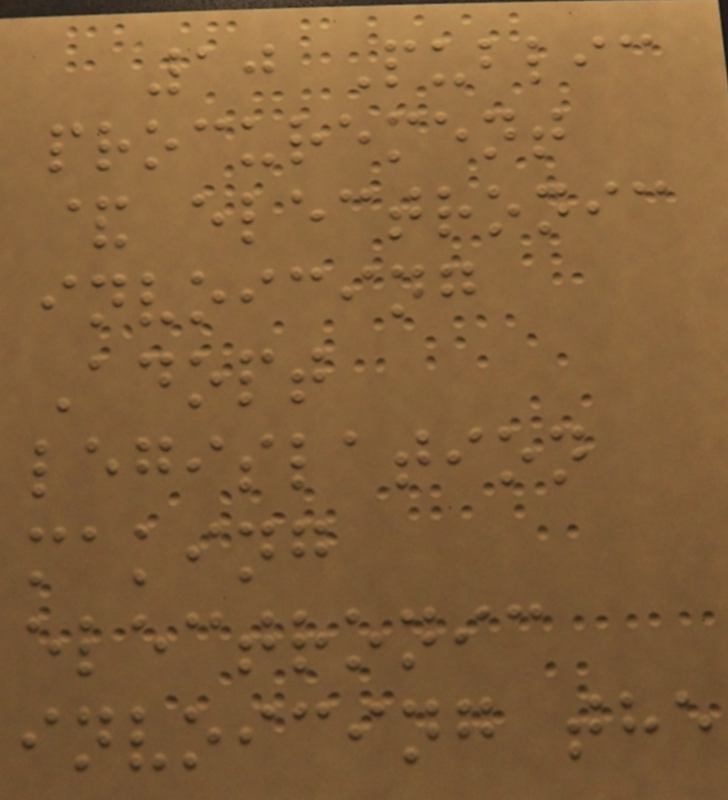10 Public
procurement
& electronic
invoicing
Adopt
legislation
making
electronic
invoicing the
